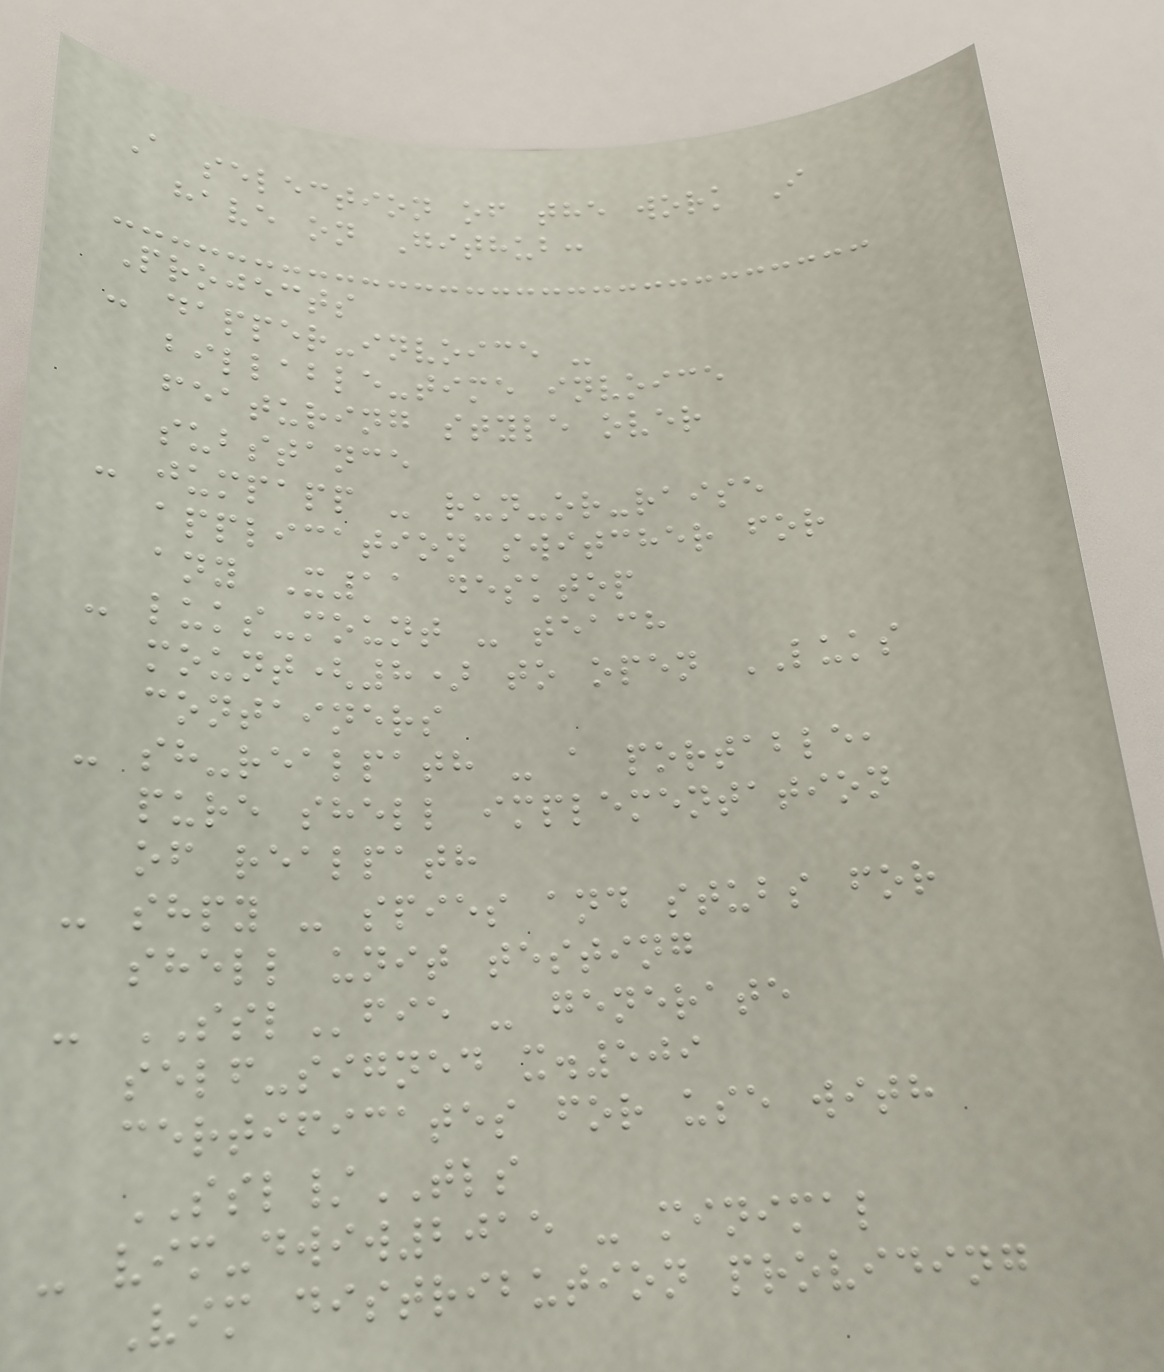A selection of the work I
have on Github:
Projects
- dapper-invoice -
billable-time invoice
featuring style over
substance
- jumpapp - run-or-raise
application switcher for
any X11 desktop
- luks-mount - teach
mount(8) to open LUKS
containers
- sh-realpath - a portable,
pure shell implementation
of realpath
- shpy - spies and stubs for
shell unit testing
- SSLfie - generate
self-signed x.509
certificates for use with
SSL/TLS
- vim-dwiw2015 - minimal
Vim distribution providing
